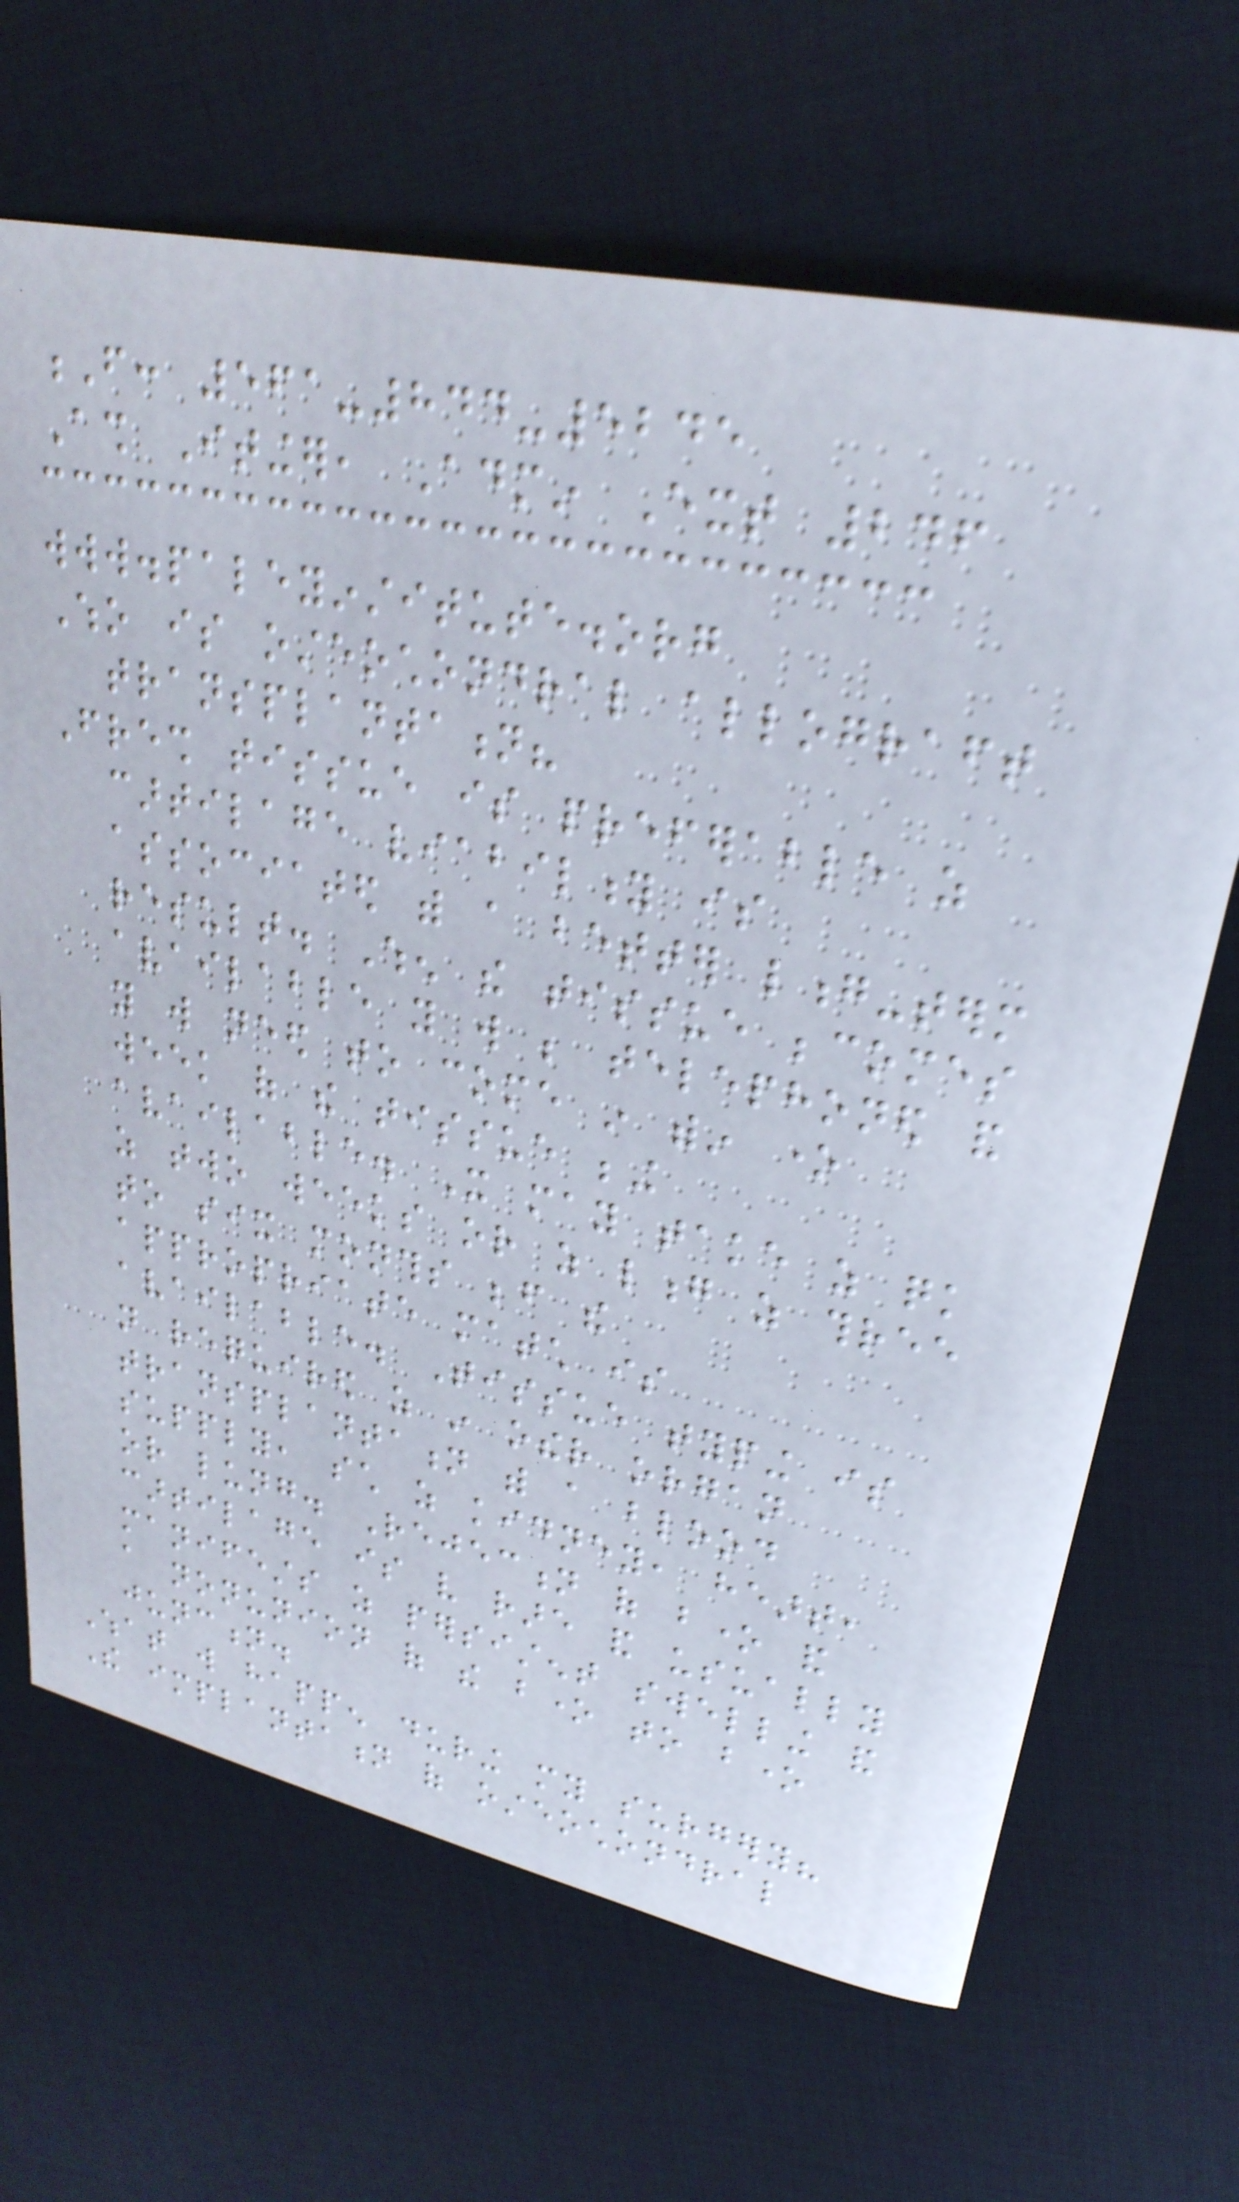F: 561-844-5245
Ash Itinger, Admin Ext 246
www.paleyinstitute.org
Who is osteochondral allograft
transplantation?
Fresh tissue is preferable as
cartilage viability is
associated with a better long-term
result. When the tissue becomes
available you will be telephoned and
you will need to come in within one
week of the tissue being
available. It may take as quick
as two weeks or as long as three
to six months before the
appropriate match is
available. Tissue typing is
not required as in other organ
transplantation with a blood
supply, such as kidney, heart,
or lung. Rejection of bone and
cartilage is very rare and usually
manifests as persistent swelling and
a nonunion of the bone to bone
junction.
What will happen during my surgery?
The implantation of osteochondral
